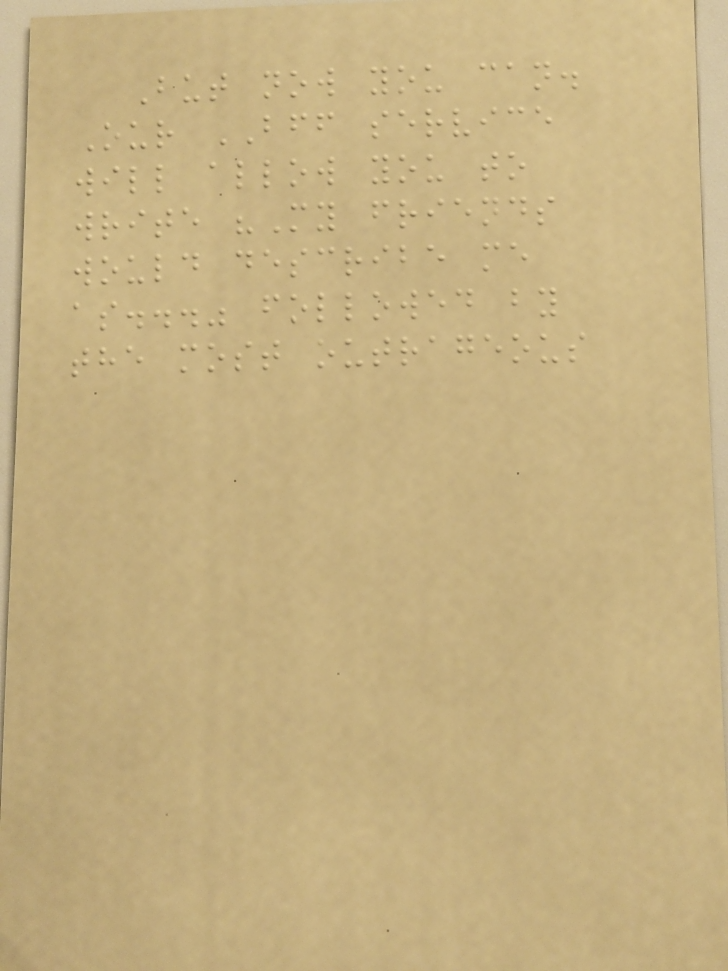But now you can.
Our BFF service
will allow you to
write "My friends
would describe me
as..." followed by
the most outrageous
